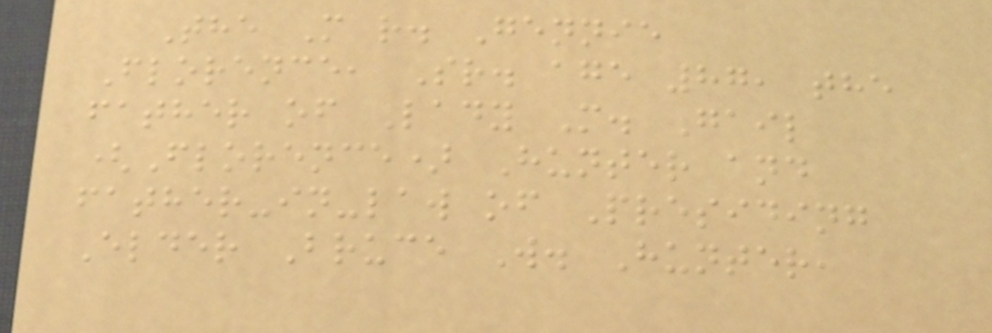The M r. Gennie
Florence, Sr. age 87, the
father of Lady M. Gail
(Florence) Hunter and
father-in-law of Presiding
Elder Bruce W. Hunter,
